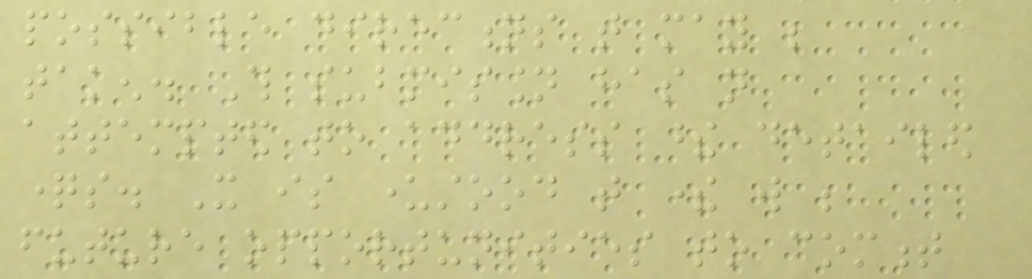possible directions that may be
taken. This submission has not
attempted to address these detailed
questions. It is understood that there will be
future opportunities to comment
